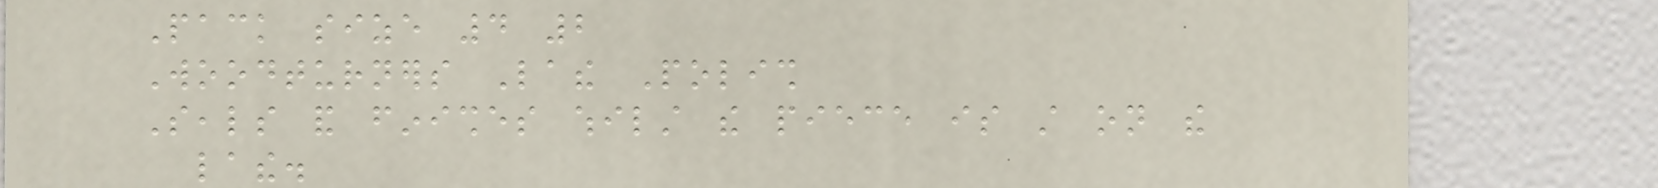Pack size 4 2
Woodturners Lathe Polish
Seals and finishes whilst the piece is still on the
lathe.
